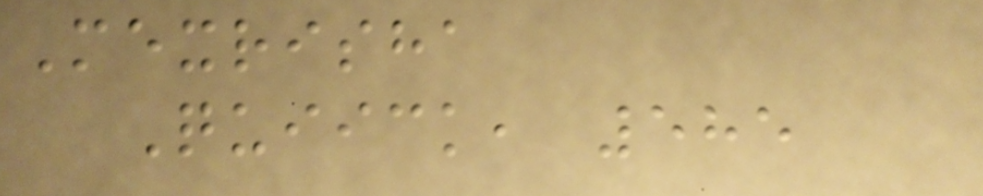Mexrisha
Quiick, 585
